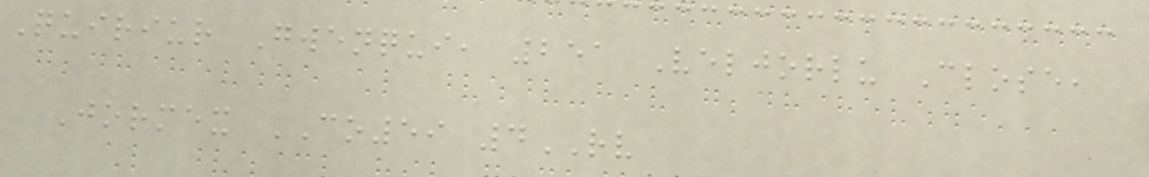Quiriur Gwenqui, 251 Veljorlu Close,
Jormex CO59 4RV
